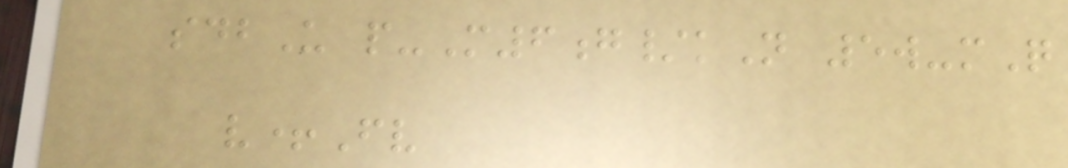sdbU p-M6g/kN 5w-mQ
v+Fv
